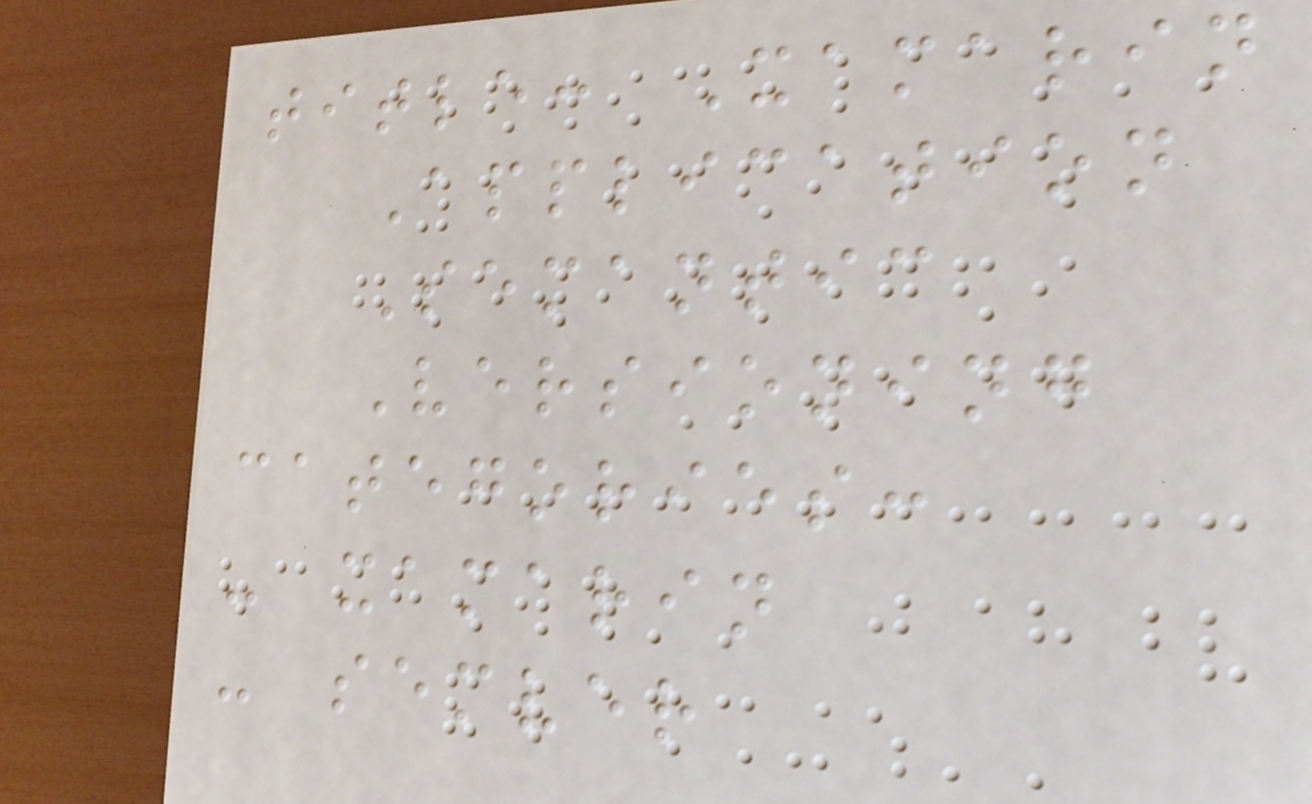title: Xamarin
Application
Semantic
Versioning
categories:
- xamarin
- semver
